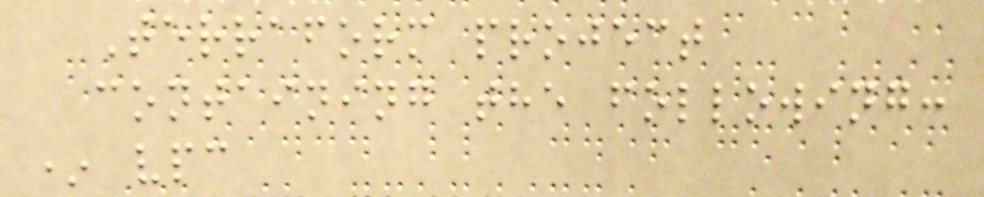Terraform project
containing the following:
* vpc
